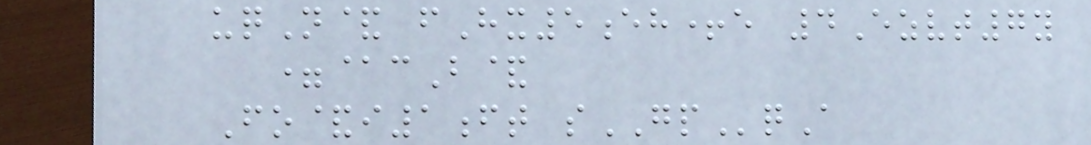uqN& fHx5eh+e 4Ezvt7y
=@cB&
Fo&i1ft sGPqA
